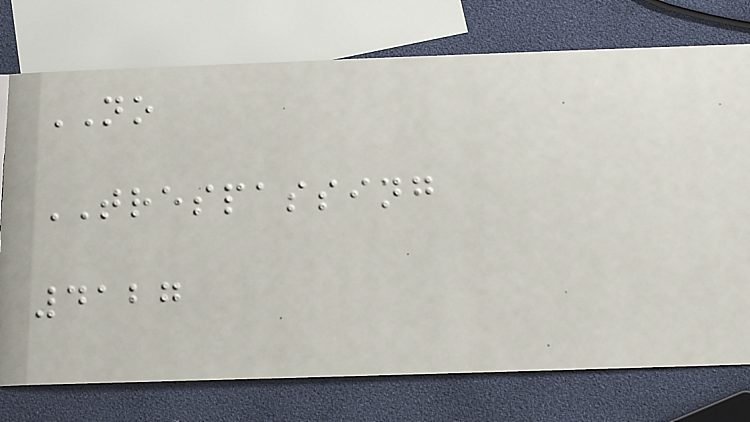NO
TRESPASSING
4127
